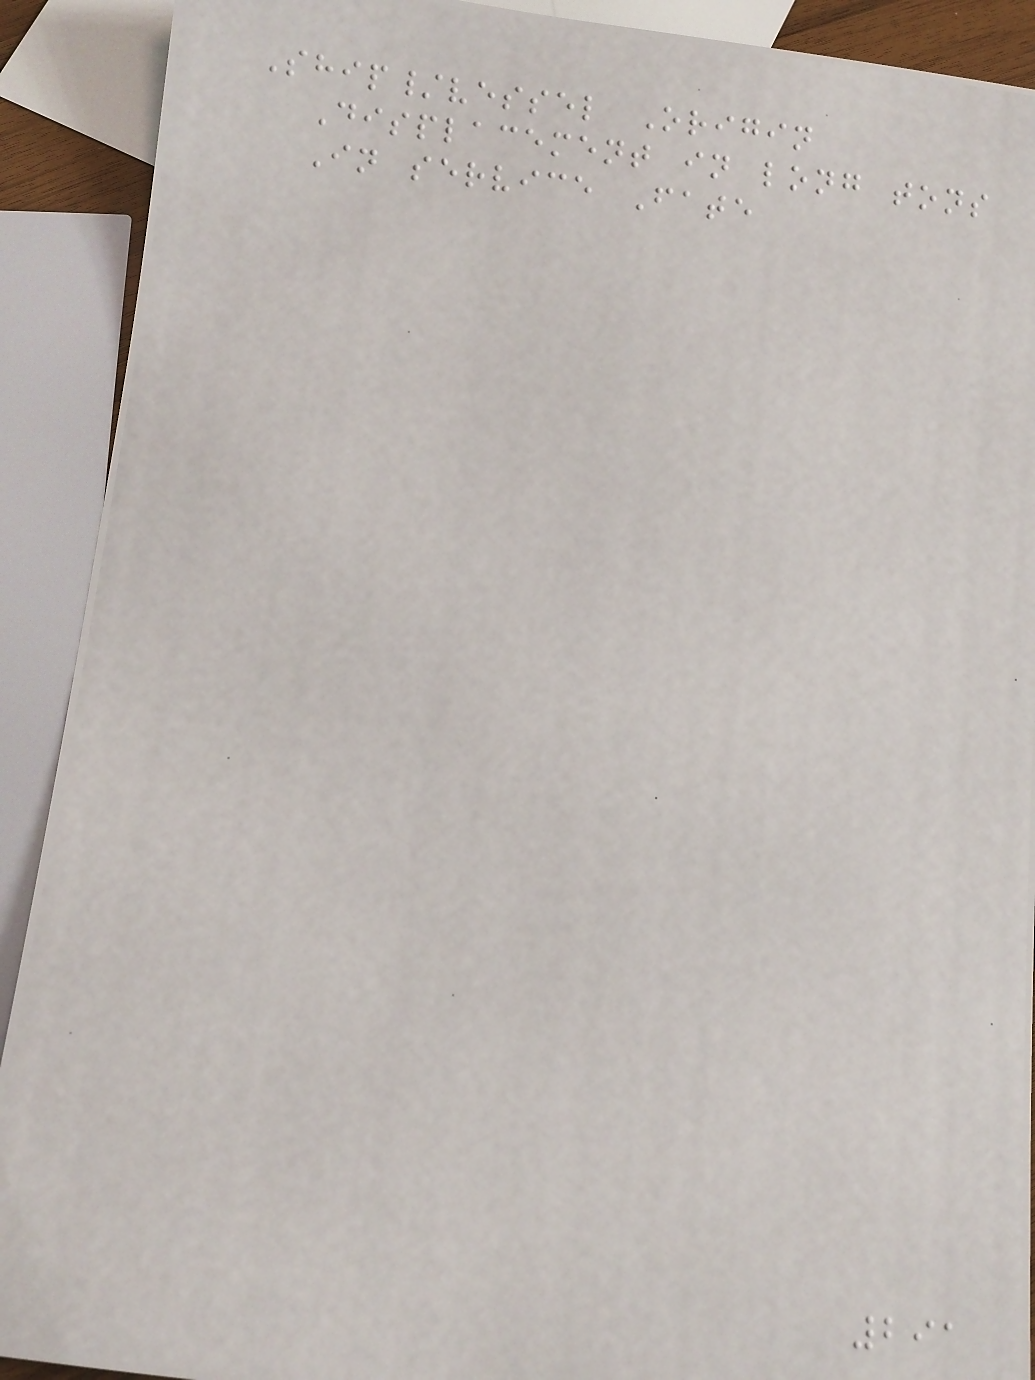Ship/vessel Origin
Displacement in long tons
In service Fate
291
